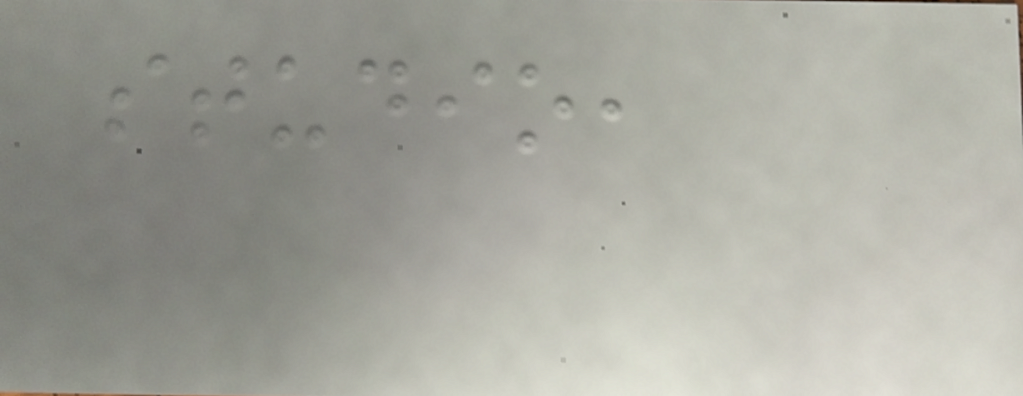studio,
